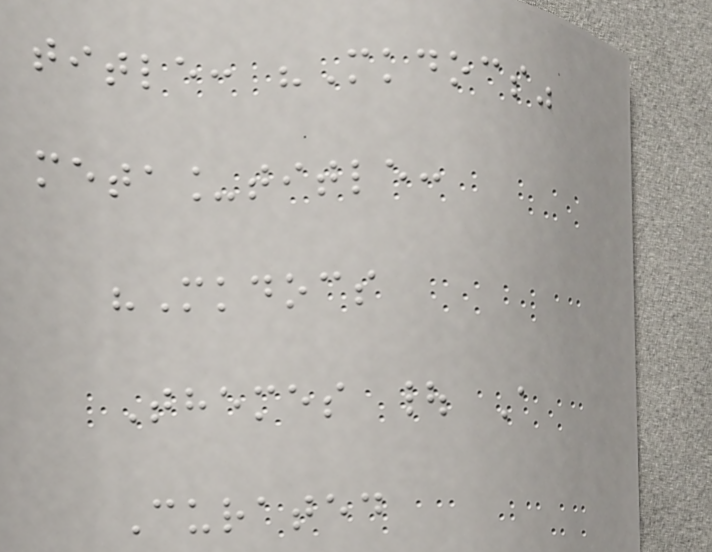title: "Mkdocs"
meta_title:
"Mkdocs
Themes | A
Curated
